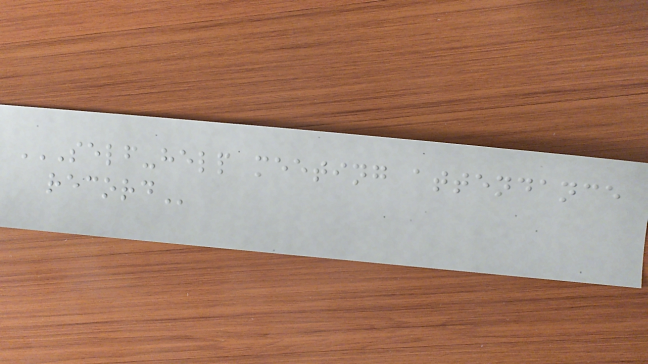SELF-HELP MEETING ATTENDANCE
RECORD
